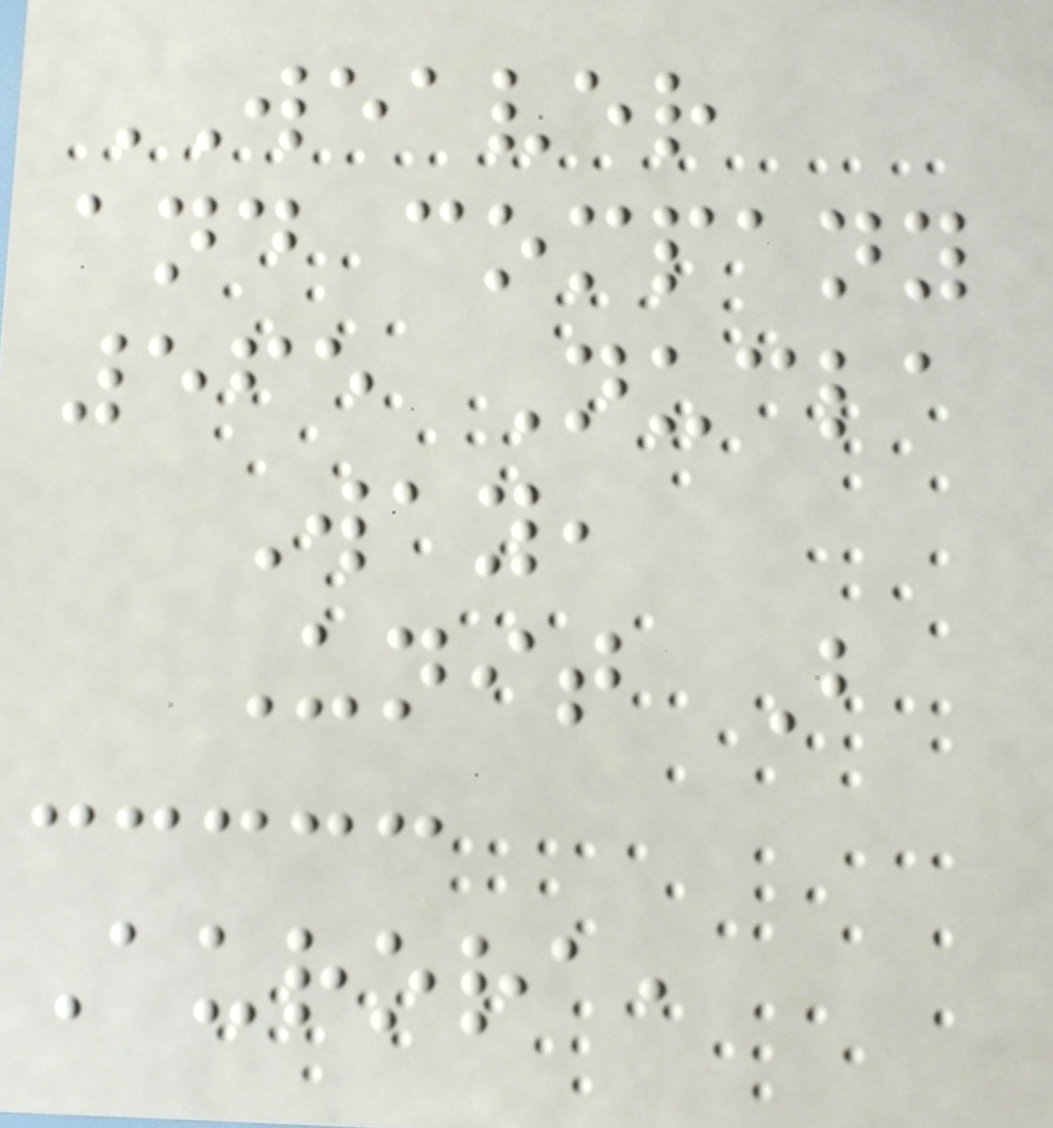WEAVER
and company
565 Nucla
Way,
Unit B
Aurora,
